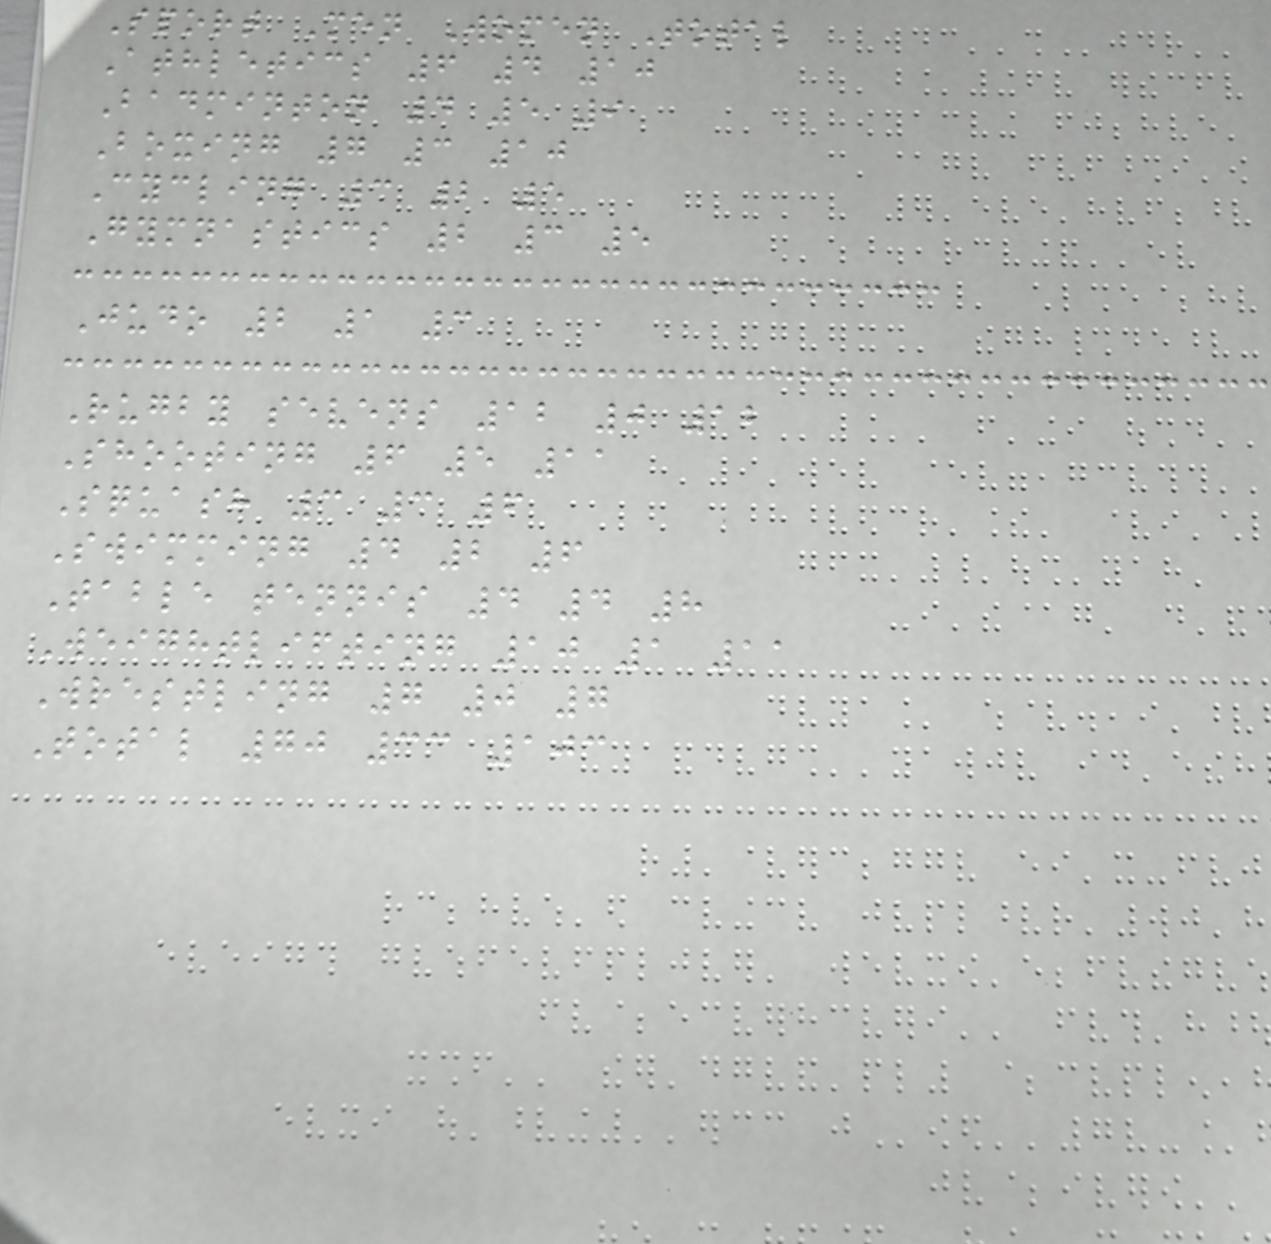Sport Men Women Total
Athletics 6 4 10
Badminton 4 5 9
Boxing 7 3 10
Cycling 3 2 5
Gymnastics 2 3 5
Judo 2 1 3
Rugby sevens 12 0 12
Shooting 6 5 11
Squash 3 3 6
Swimming 4 2 6
Table tennis 4 4 8
Weightlifting 10 1 11
Wrestling 7 0 7
Total 70 33 103
